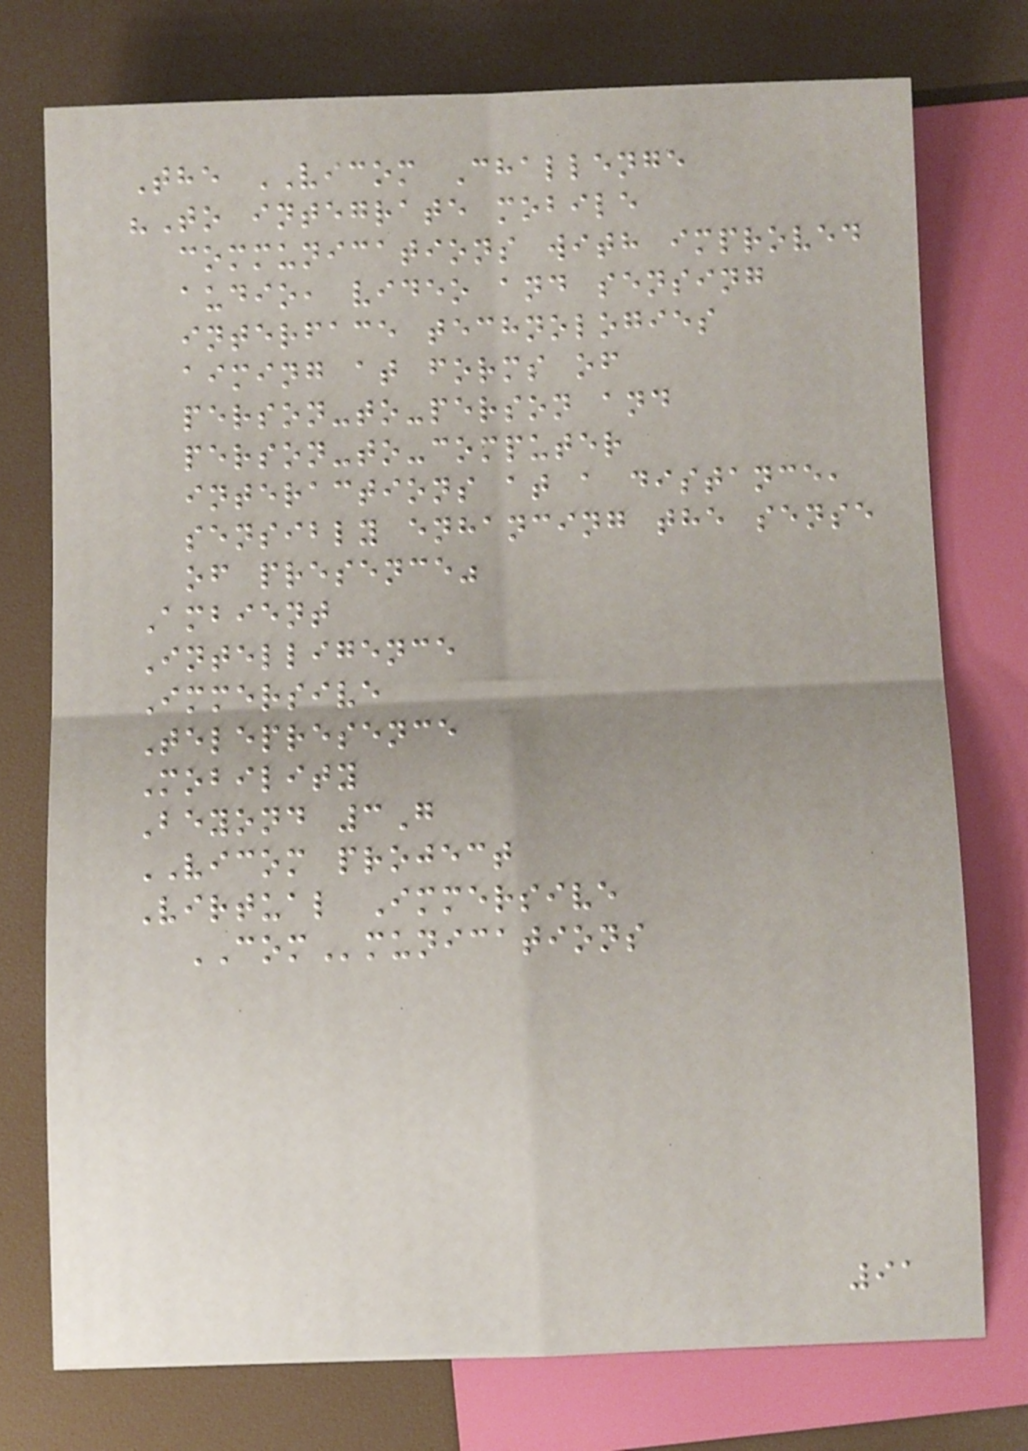The VICOM Challenge
"To integrate mobile
communications with improved
audio, video and sensing
interface technologies
aiming at forms of
person-to-person and
person-to-computer
interactions at a distance,
sensibly enhancing the sense
of presence"
Ambient
Intelligence
Immersive
Telepresence
Mobility
Beyond 3G
VICOM project
Virtual Immersive
COMmunications
91
